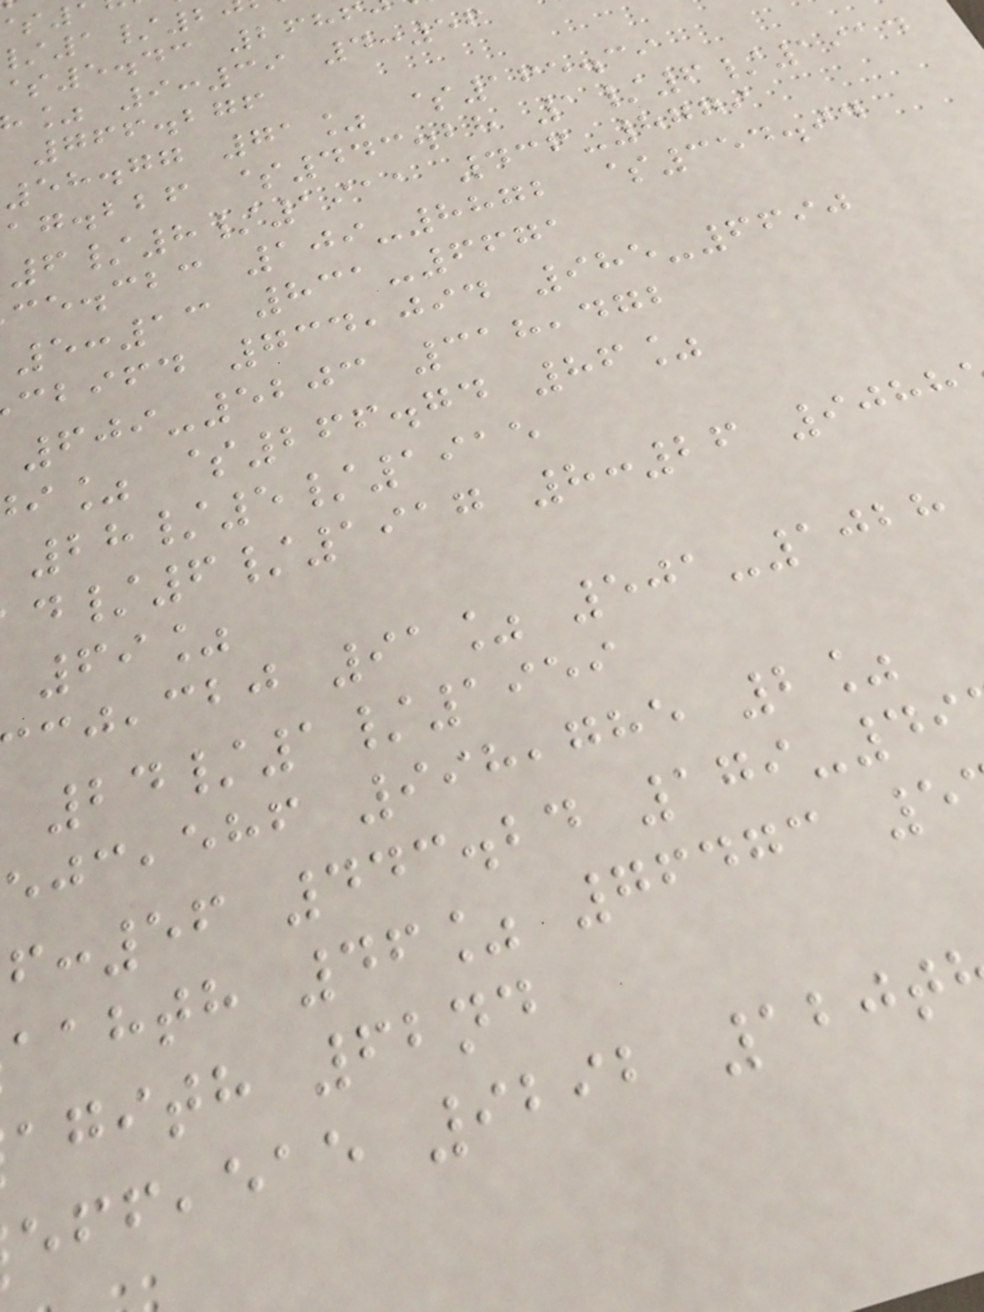5.43 2686
% 9:39 4:56
766.276
58.77 71% $165.39
ag.bbf $443.28 1/6/1914
6/8/1911 436-8779
ce.cbc 109-8872 $354.94
5:13 831-6671
cbifd 734,094 985-6690
609-5203 318,472
i% $266.74 86%
28/5/1915
/6/1917 8:26 9088
69%
,cbj 91% 501-1028
24/1/1959
,ehf 998,785 2%
:56 443.24 179-49
aahth 46% 76473 5
agith 62nd
,eae 9292 120t
